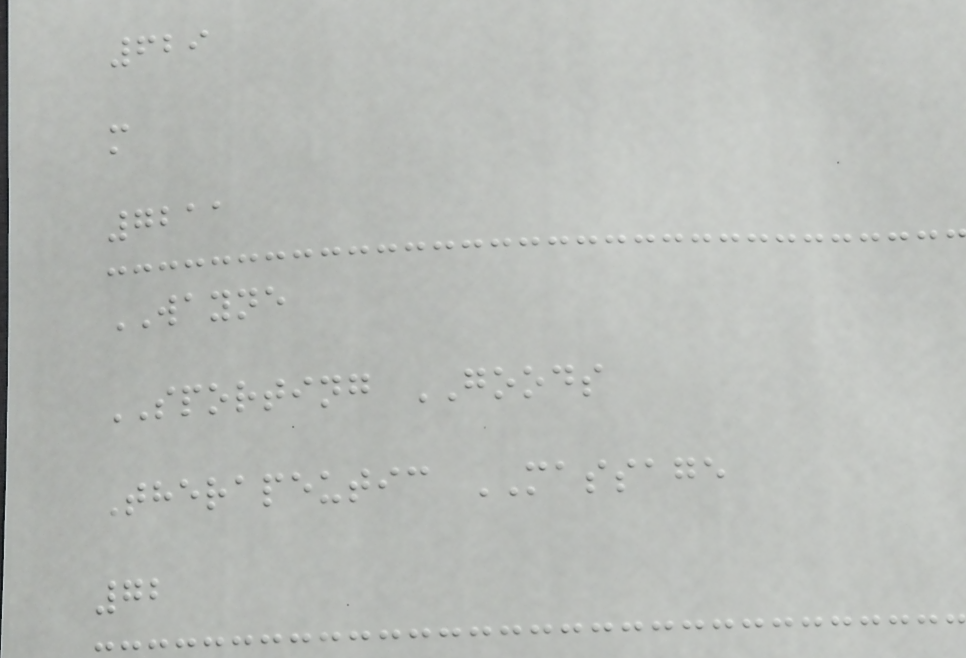629
m
7211
WAYNE
SPORTING GOODS
Therapeutic MASSAGE
72
